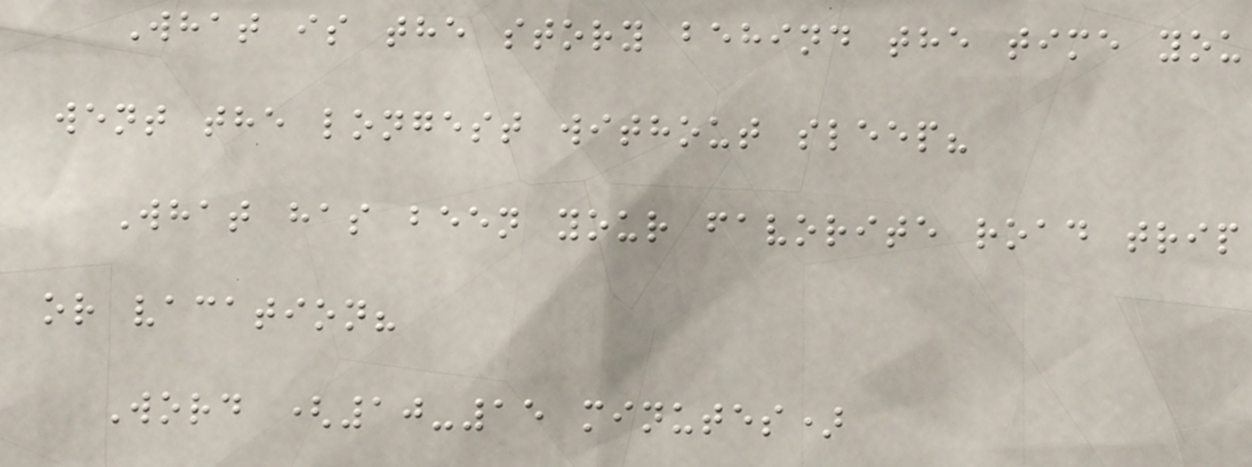What is the story behind the time you
went the longest without sleep?
What has been your favorite road trip
or vacation?
Word (10-15 minutes)
